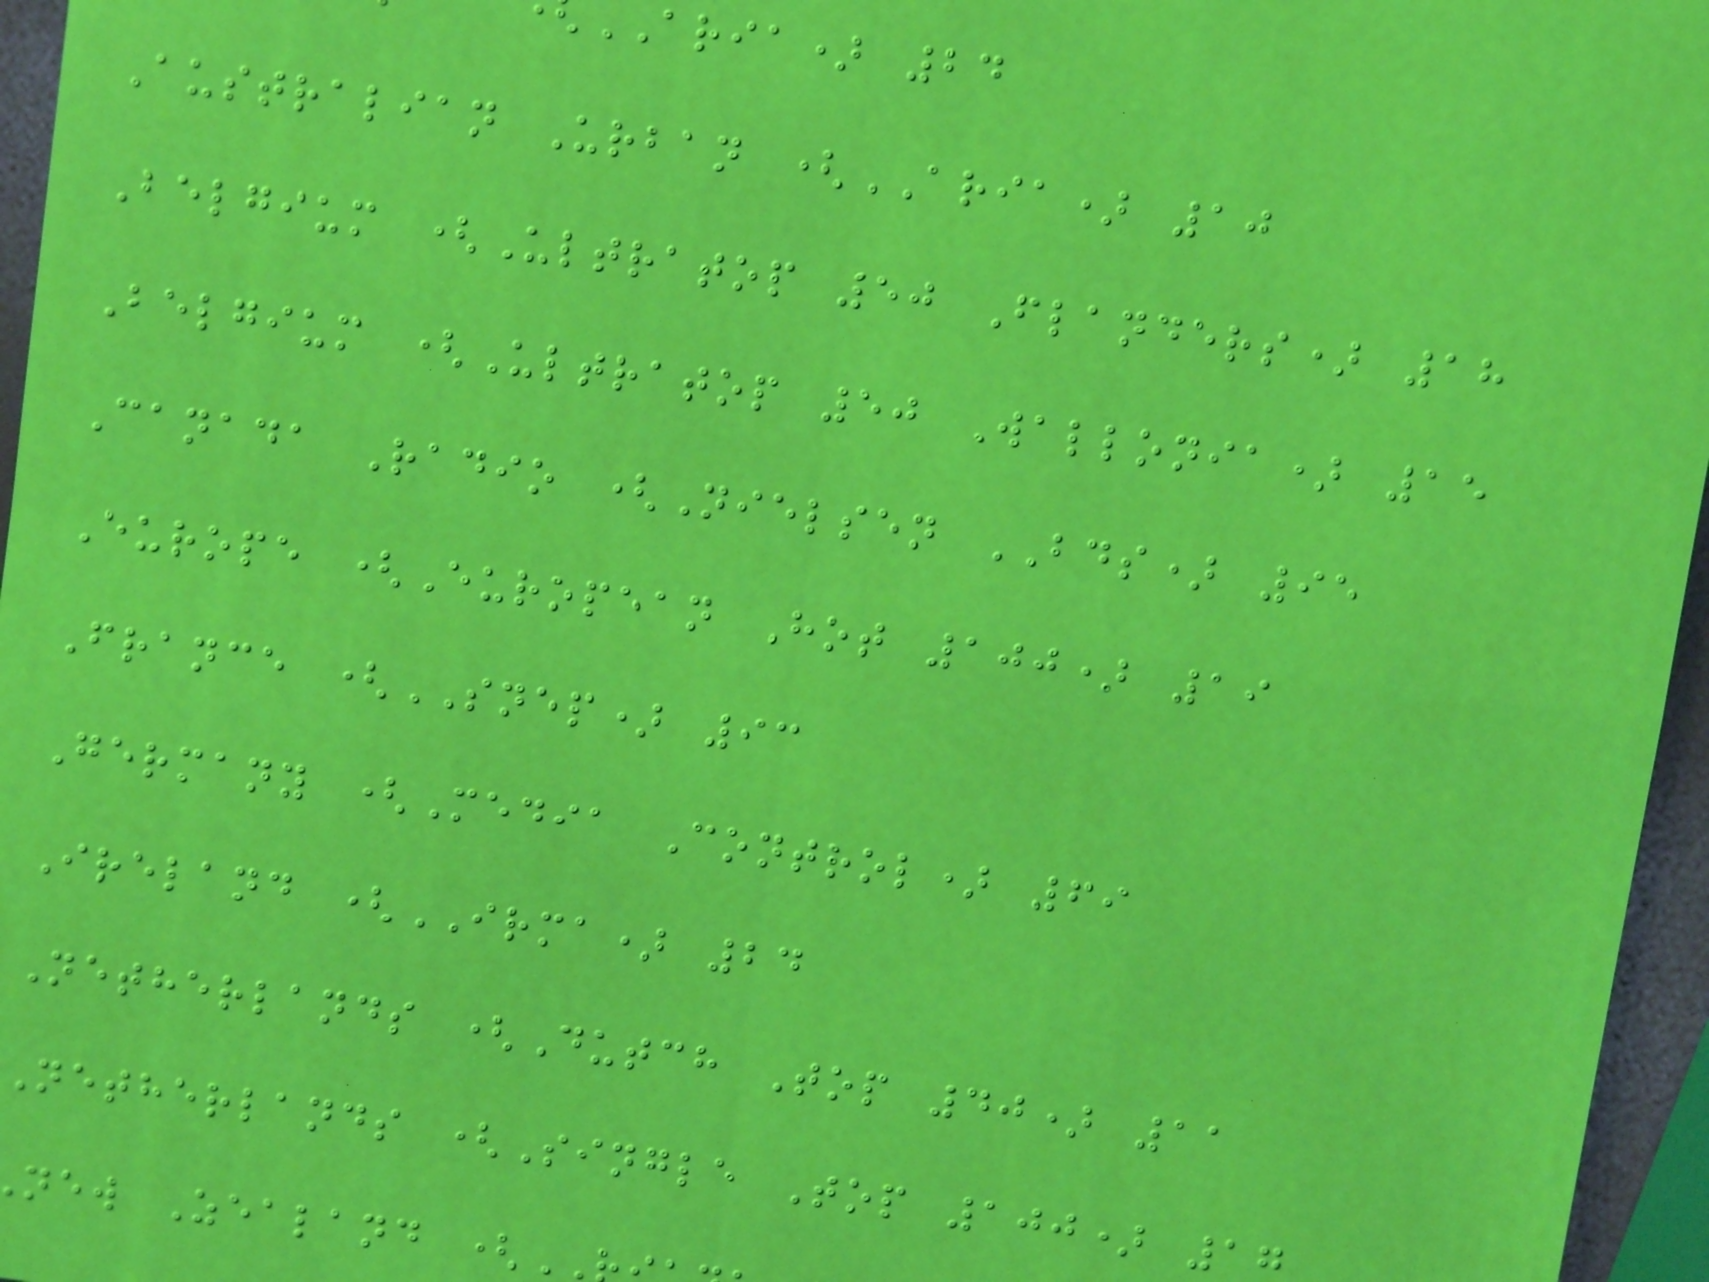aria) 24
Australian Urban (ARIA) 10
Belgium (Ultratop 50 Flanders) 18
Belgium (Ultratop 50 Wallonia) 15
Canada Radio (Nielsen BDS) 95
Europe (European Hot 100) 19
France (SNEP) 93
Germany (Media Control) 69
Ireland (IRMA) 24
Netherlands (Dutch Top 40) 11
Netherlands (Single Top 100) 1
new Zealand (
